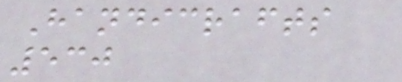Handicrafts
530
